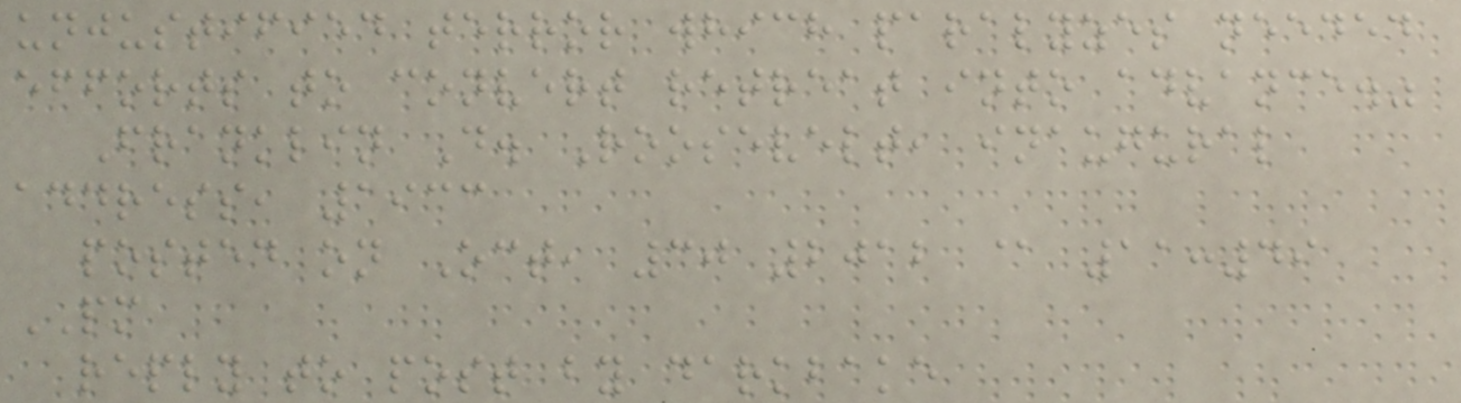unjustified terror which paralyzes needed
efforts to convert retreat into advance."
Franklin D. Roosevelt, inaugural
address, 1933
posted on Oct, 30 2012 @ 11:49
PM
reply to post by darkbake
